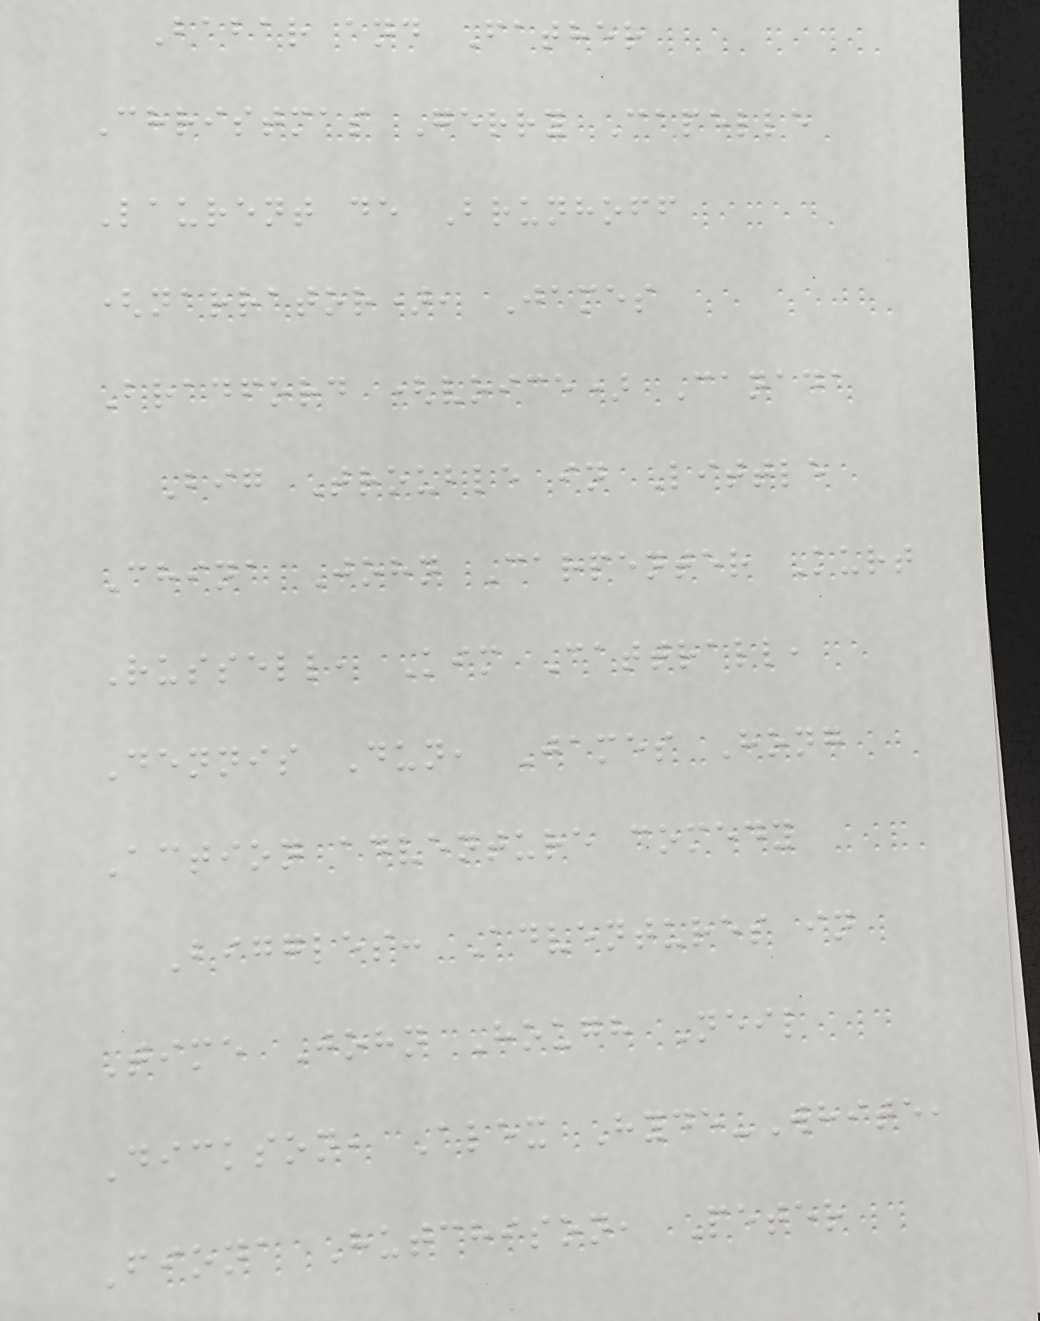Babar and Father
Christmas Gerry Capelle
Laurent de Brunhoff
(narrator), James
Bradford (voice) Canada
Big Trouble in Little
China John Carpenter Kurt
Russell, Kim Cattrall,
Dennis Dun, James Hong
Action adventure comedy
Biggles: Adventures in
Time John Hough Neil
Dickson, Alex Hyde-White,
Fiona Hutchison, Peter
